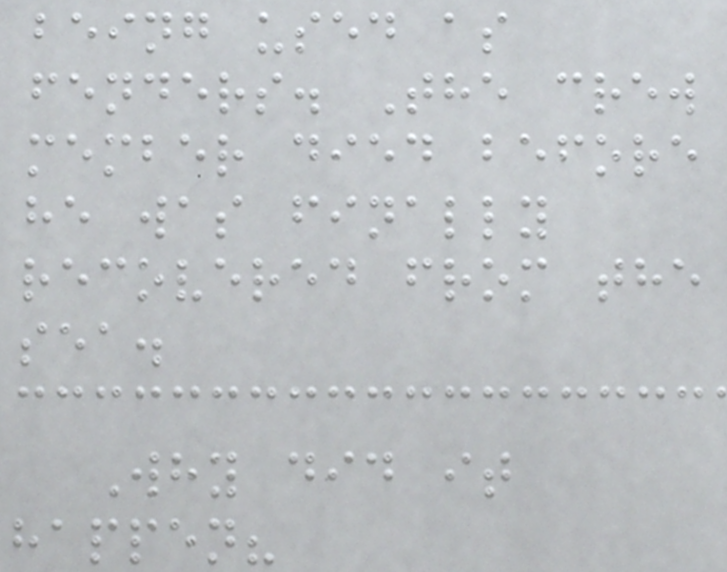being used as
fenders. The crew
member died before
he was finally
recovered from the
sea.
Why did it
happen?
